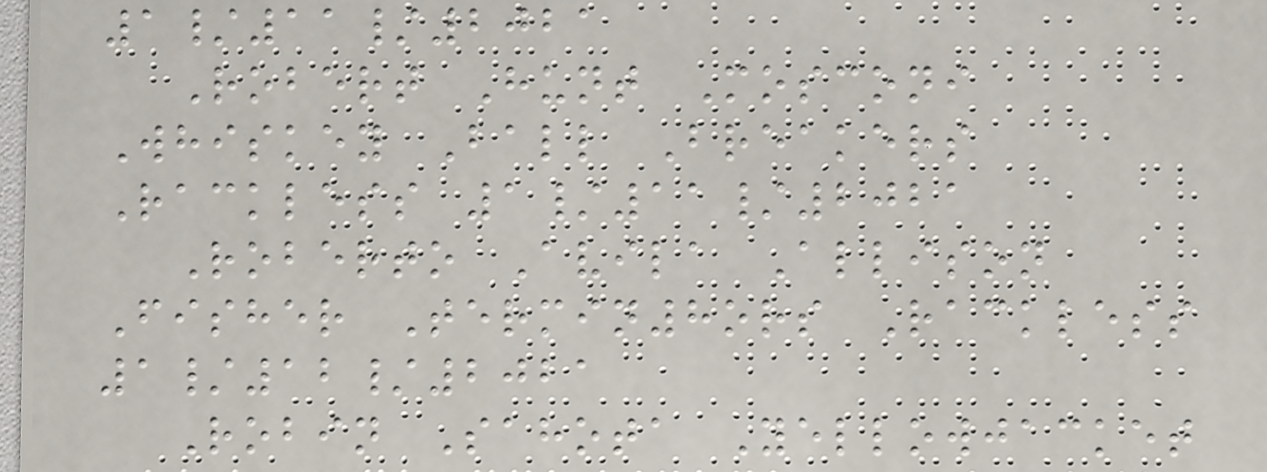1/11/2021
Robert Hunt Mosconi
Whiskey Ball Breakers
Rackless 1/11/2021
Roberto Avila Allison
Fisher Termin8ors Rackless
1/12/2021
Robin Sahota Yellowjacket
